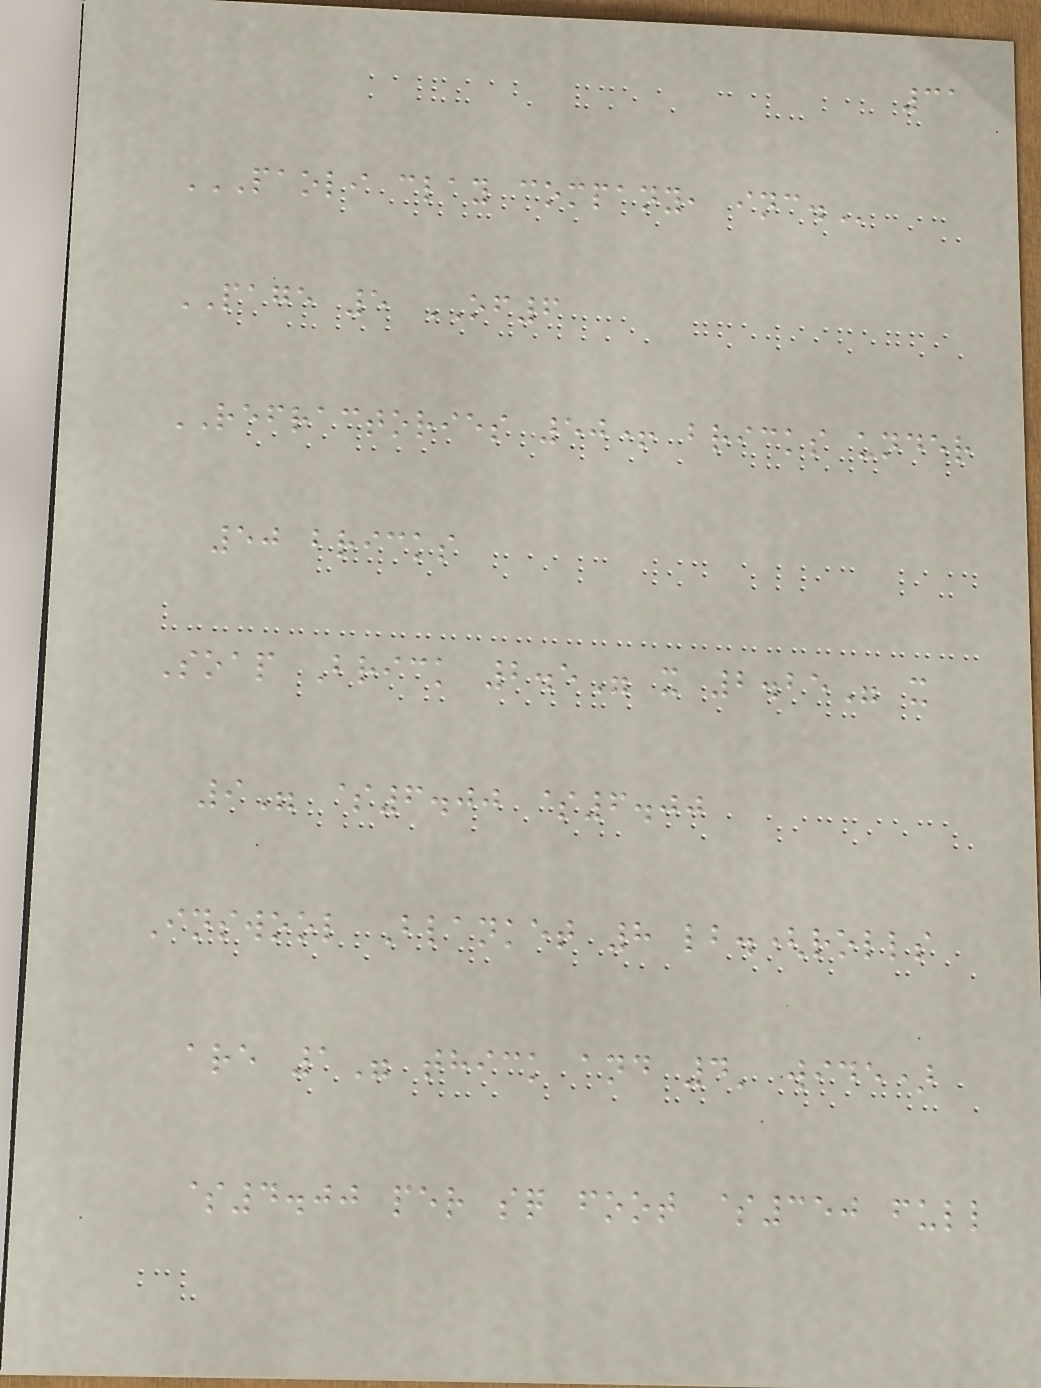31
PAOLI CLAY COMPANY, INC.
PAGE 5 OF6
REFRACTORIES 50+ bricks under
50 bricks
Soap Brick 2.5" x 2.25" x
9" $6.00 $6.00
Inswool Blanket 8 lb.(rolls
are 1" thick and 4' wide)
$4.00 per sq foot $350 full
